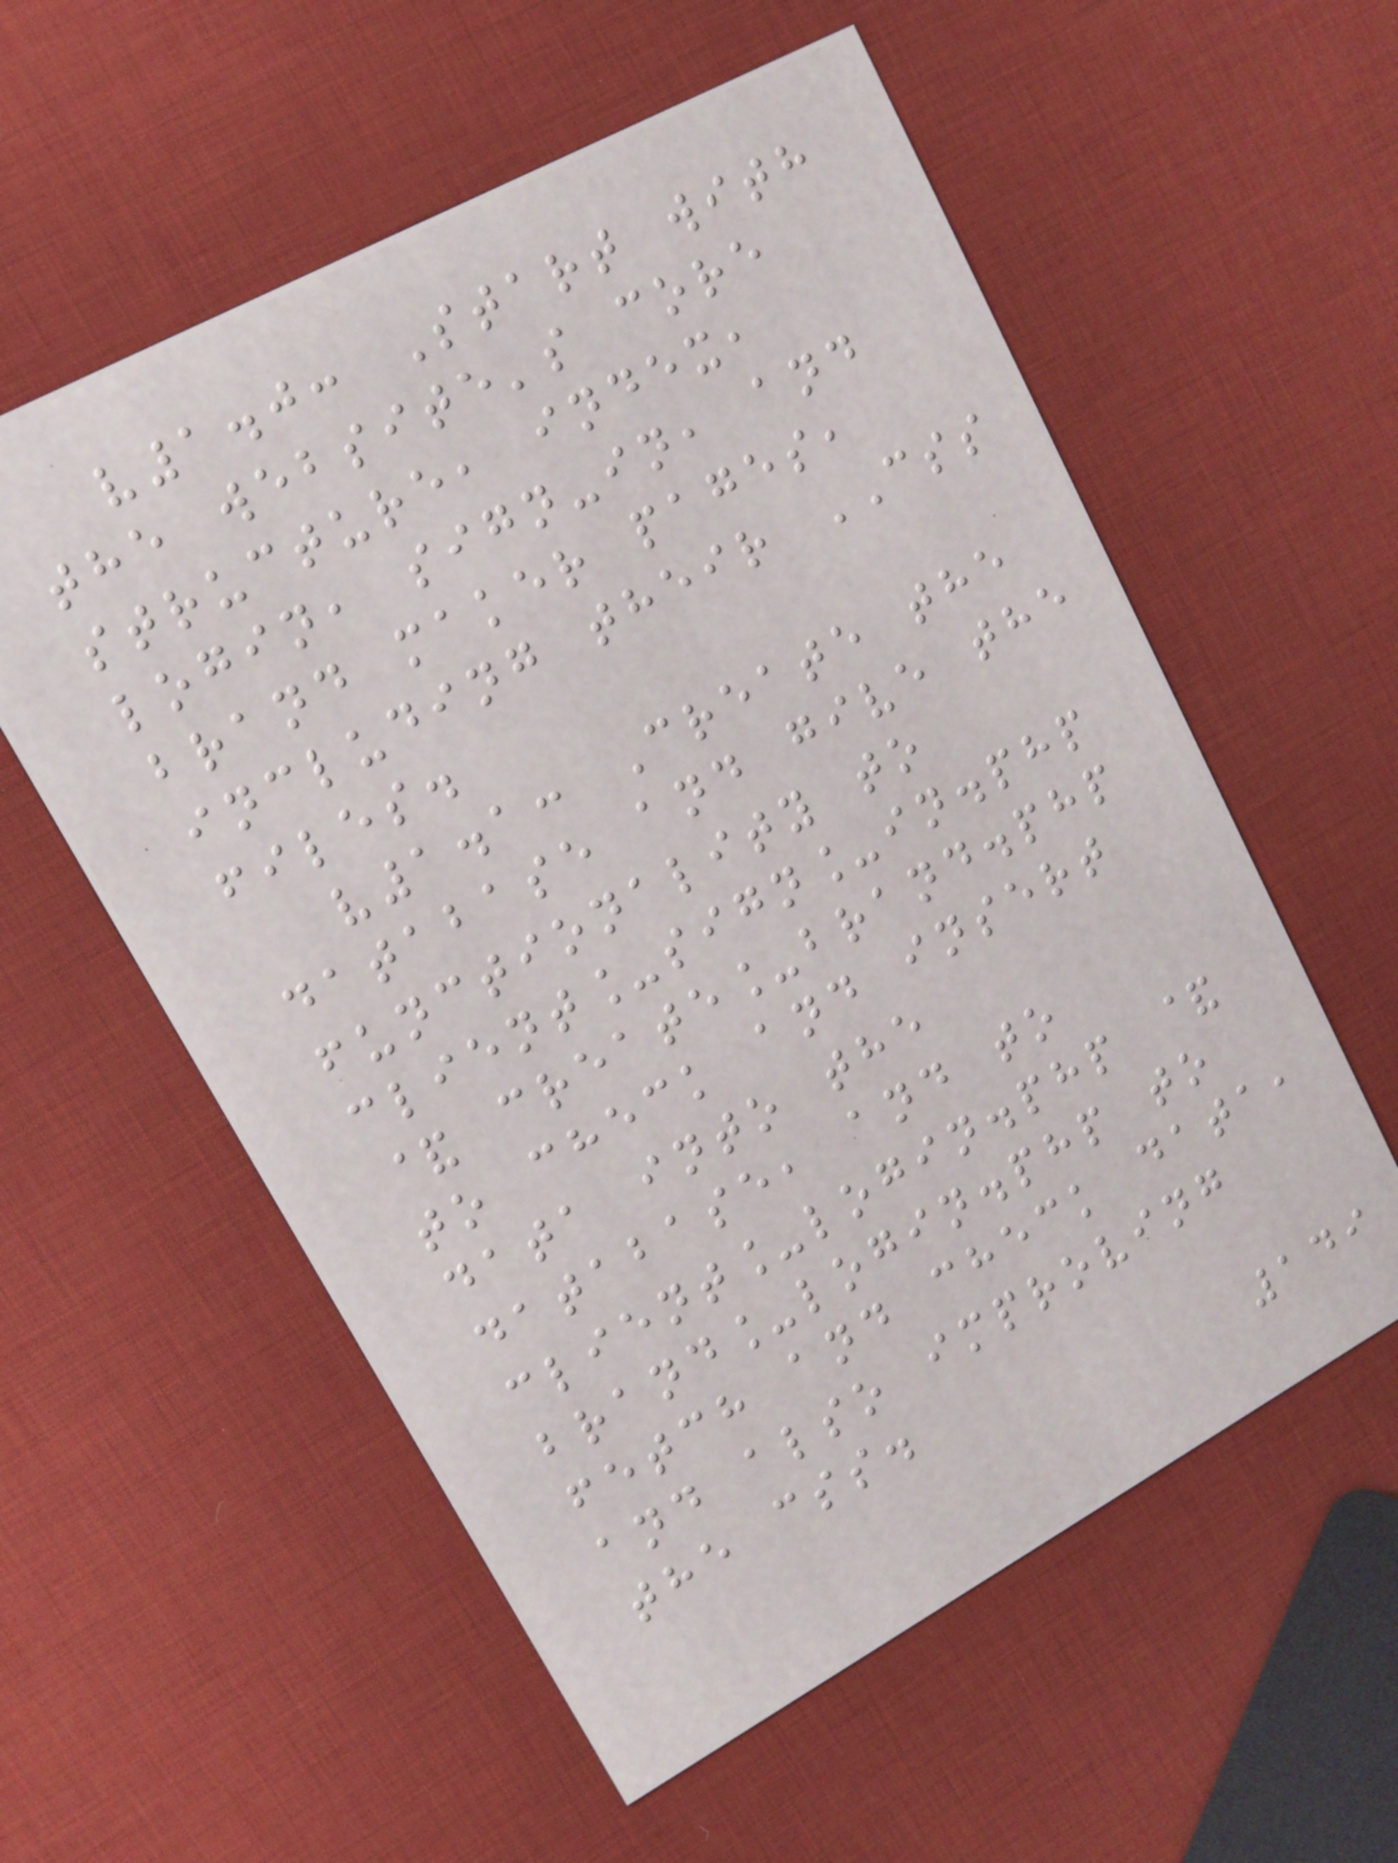v1.0: Start with
the website's core
structure, index,
login, sign-in, and
brand maker pages,
including their CSS
files.
v1.1: Create the
database and give the
functionality to
client_sign_in.php
& create_brand.php
to check and insert
data into the
database, and to
client_login.php &
brand_login.php to
fetch and check data,
and also improving
the css.
149
